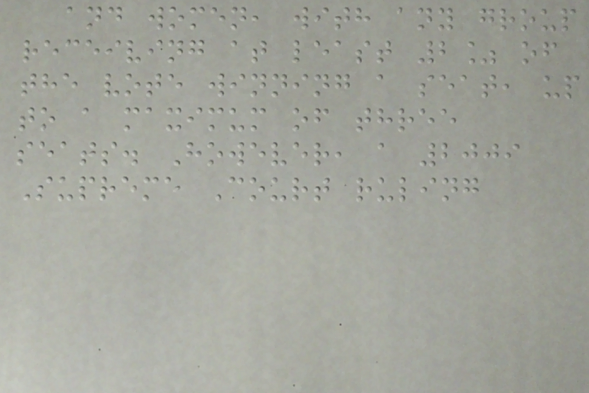and women, with any group
receiving at least 2% of
the vote winning a seat, up
to a maximum of three
seats. However, a 2009
Supreme Court ruling
